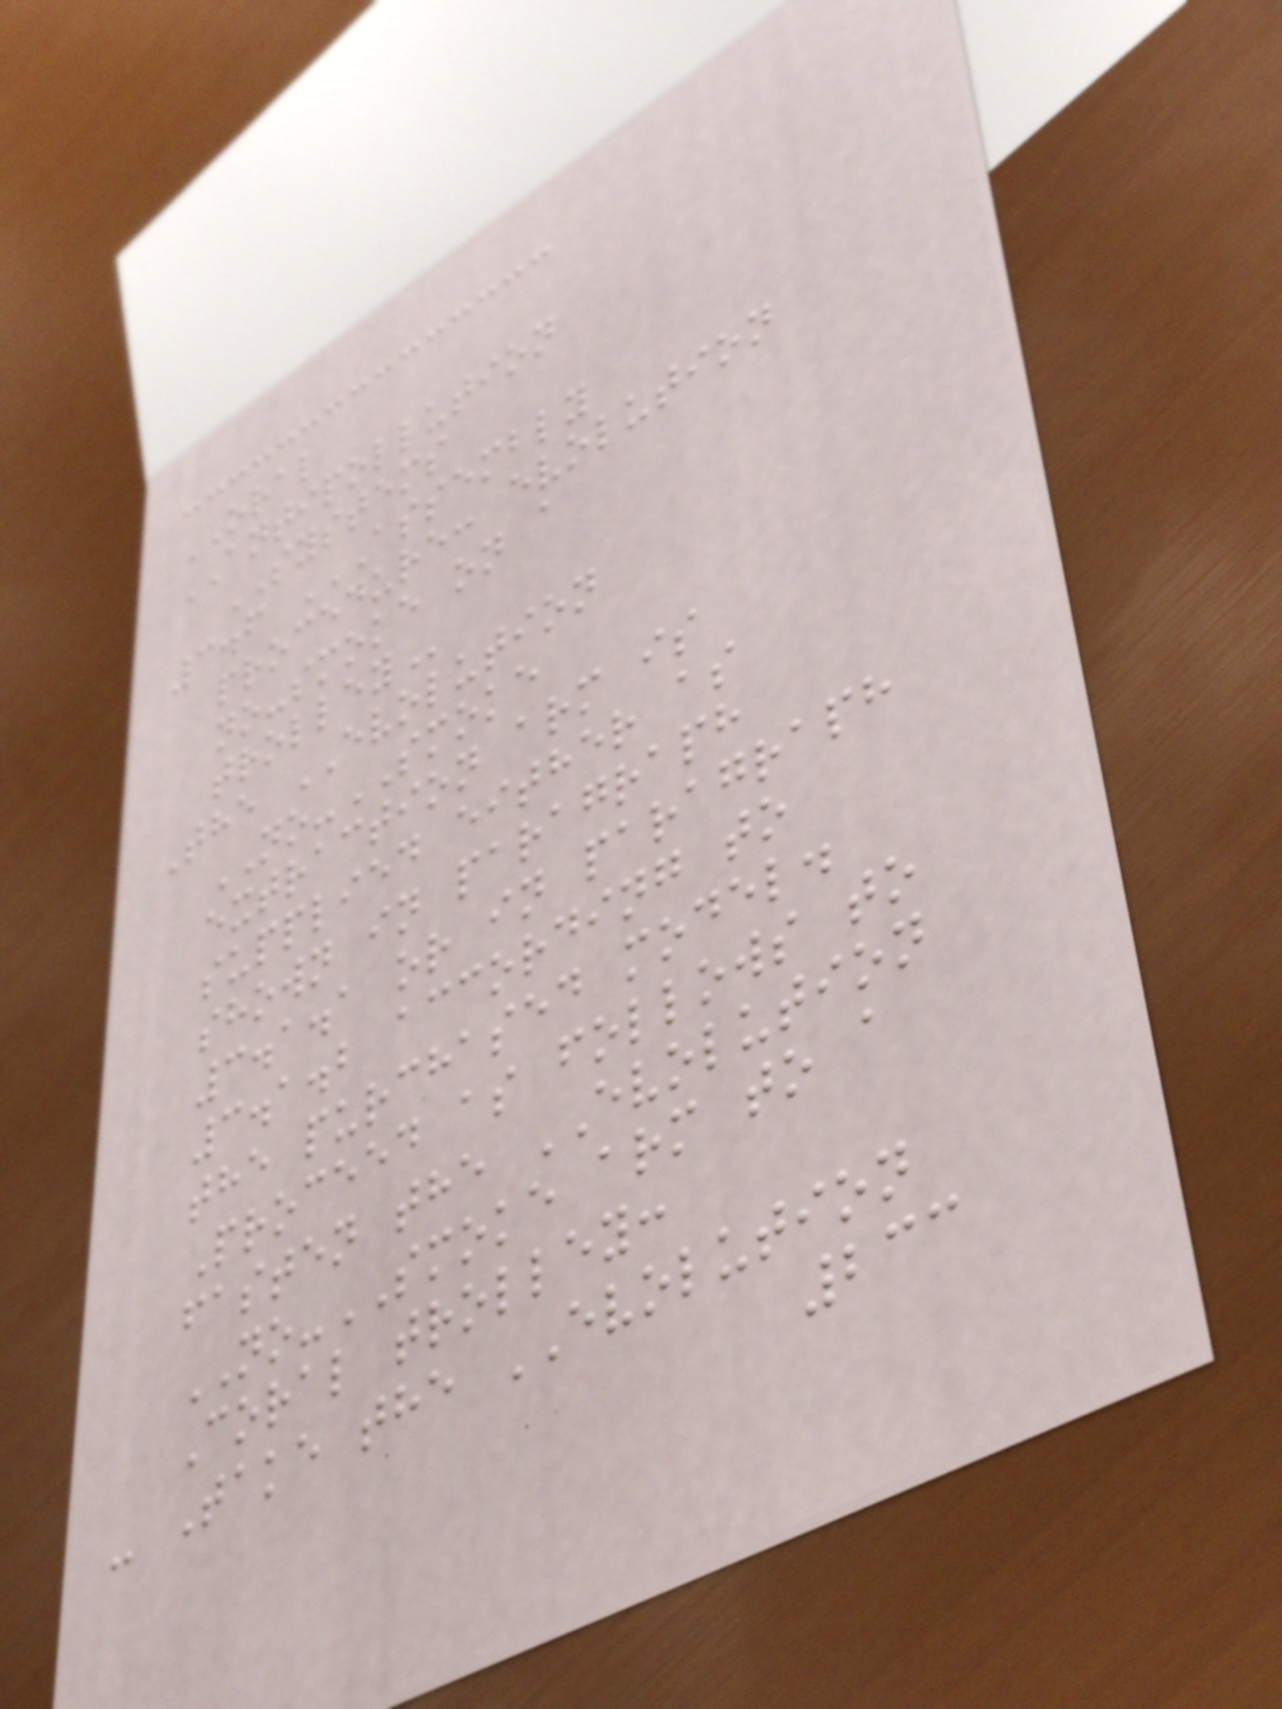ORAL
ANTIPOLLUTION
SYSTEMS
3.6 ASSEMBLY
PROCEDURE: EVOLUTION
NO-SMOKE ON A
TROLLEY
The EVOLUTION
NO-SMOKE
extraction arm is
supplied either as
shown in paragraph
3.1.1 or in paragraph
3.1.2 according to
the purchased model.
Proceed as follows to
fasten the EVOLUTION
NO-SMOKE arm to a
Coral trolley:
- Take the EVOLUTION
233
